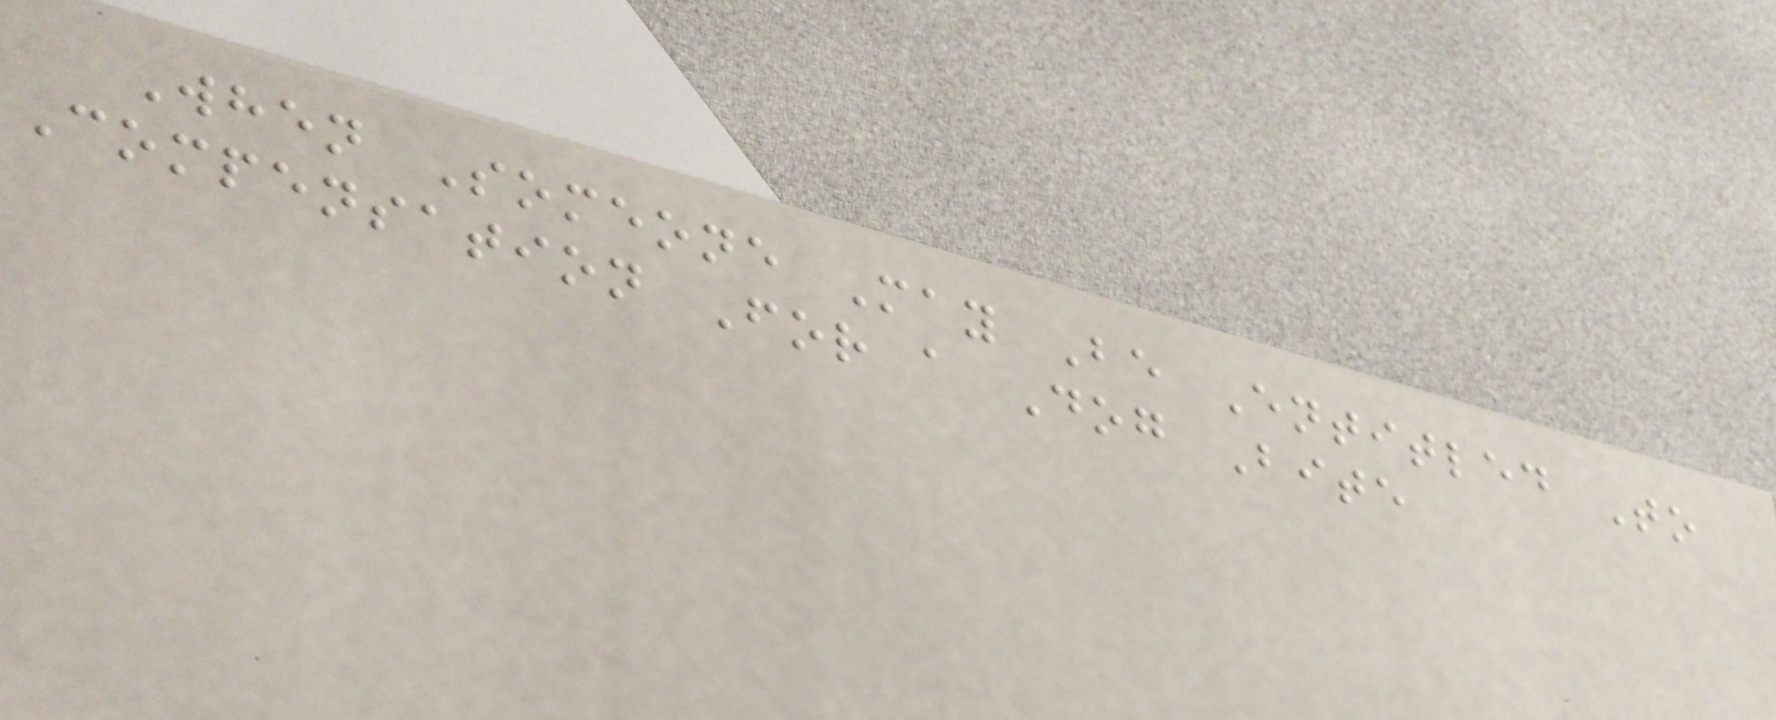When Someone May Be Entitled To
Compensation For a Dog Bite
